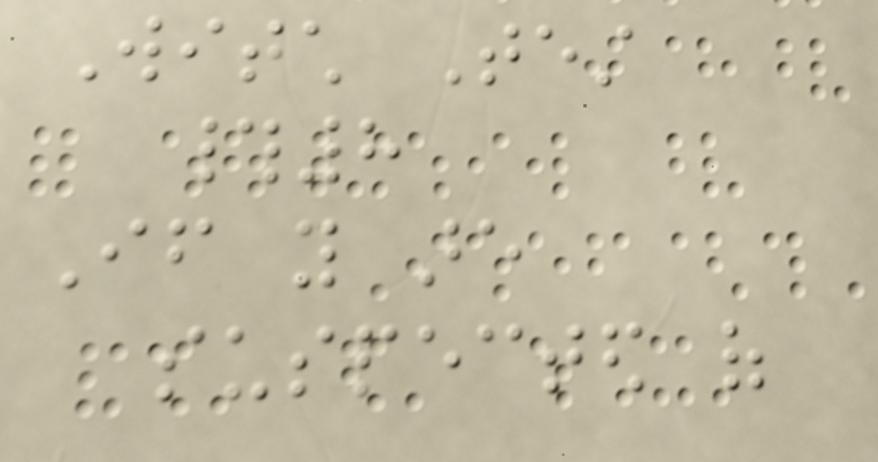Witch Test
#8
If you are
suspected of
